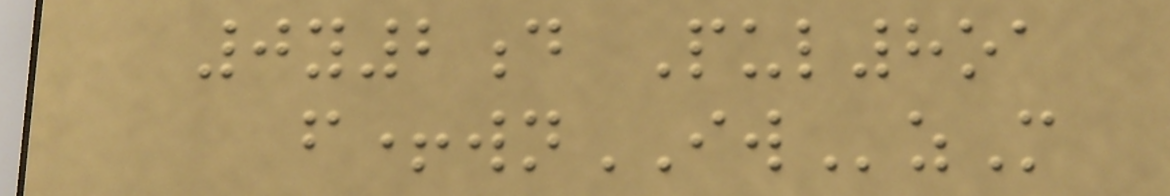0y2d Pul8oa
f+wnIWzM
